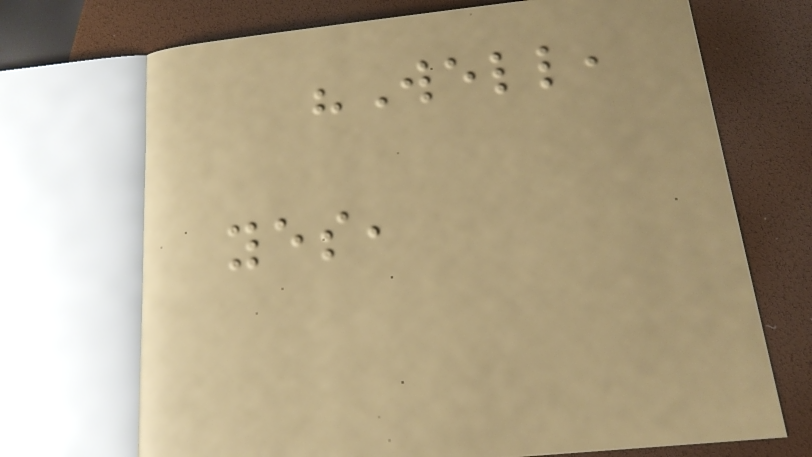"Well,
yes,
